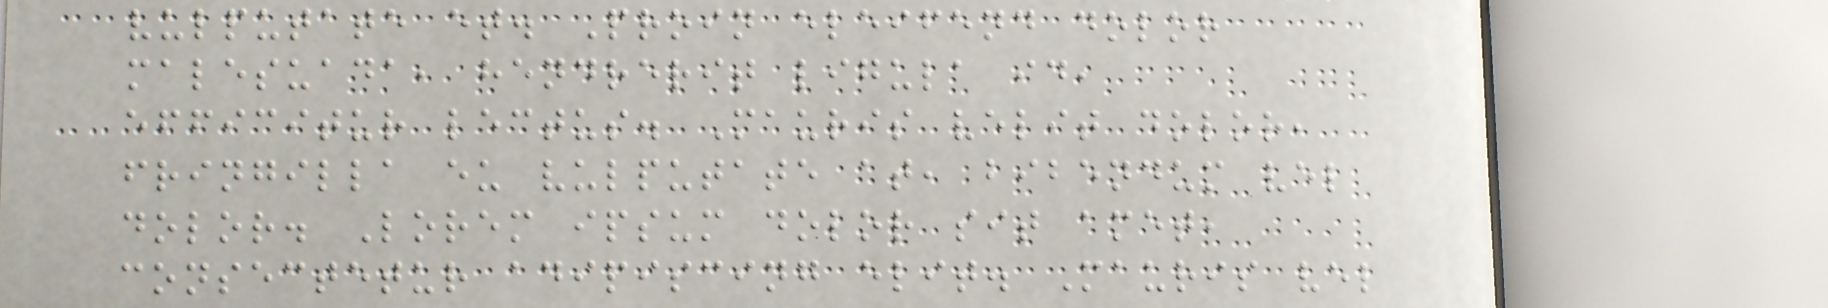vulputate et. Proin eleifend dolor
malesuada, hendrerit ligula id,
efficitur lectus. Mauris velit dolor,
fringilla eu vulputate at, bibendum vel
dolor. Lorem ipsum dolor sit amet,
consectetur adipiscing elit. Mauris vel
